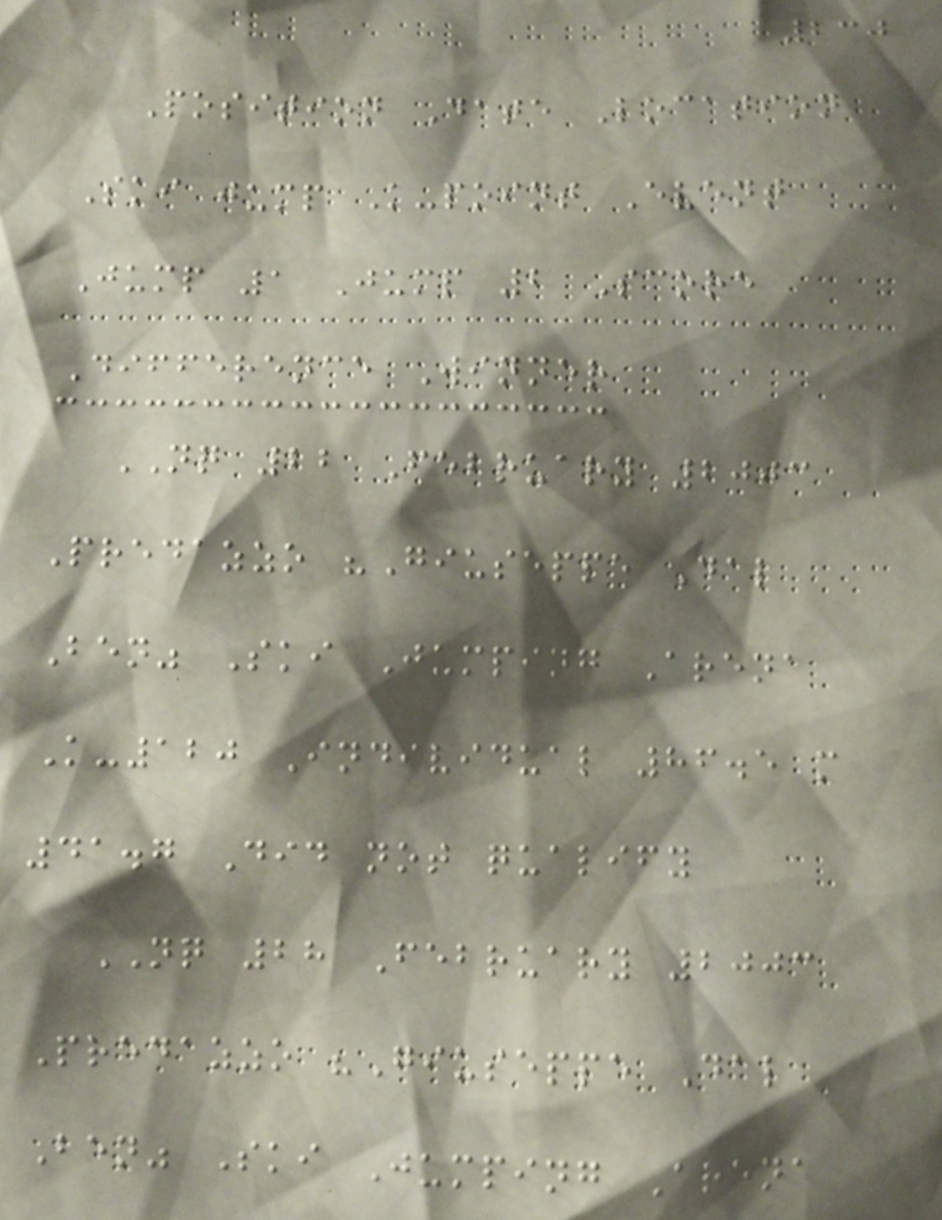230
Position Date Location
Ski jump K-point Event
Jump 1 Jump 2 Score
Difference Winner
NQ 22 February 2003
Predazzo "Giuseppe Dal
Ben" Ski Jumping Arena
K-120 Individual 86.5 m
41.7 Did not qualify
NQ 28 February 2003
Predazzo "Giuseppe Dal
Ben" Ski Jumping Arena
